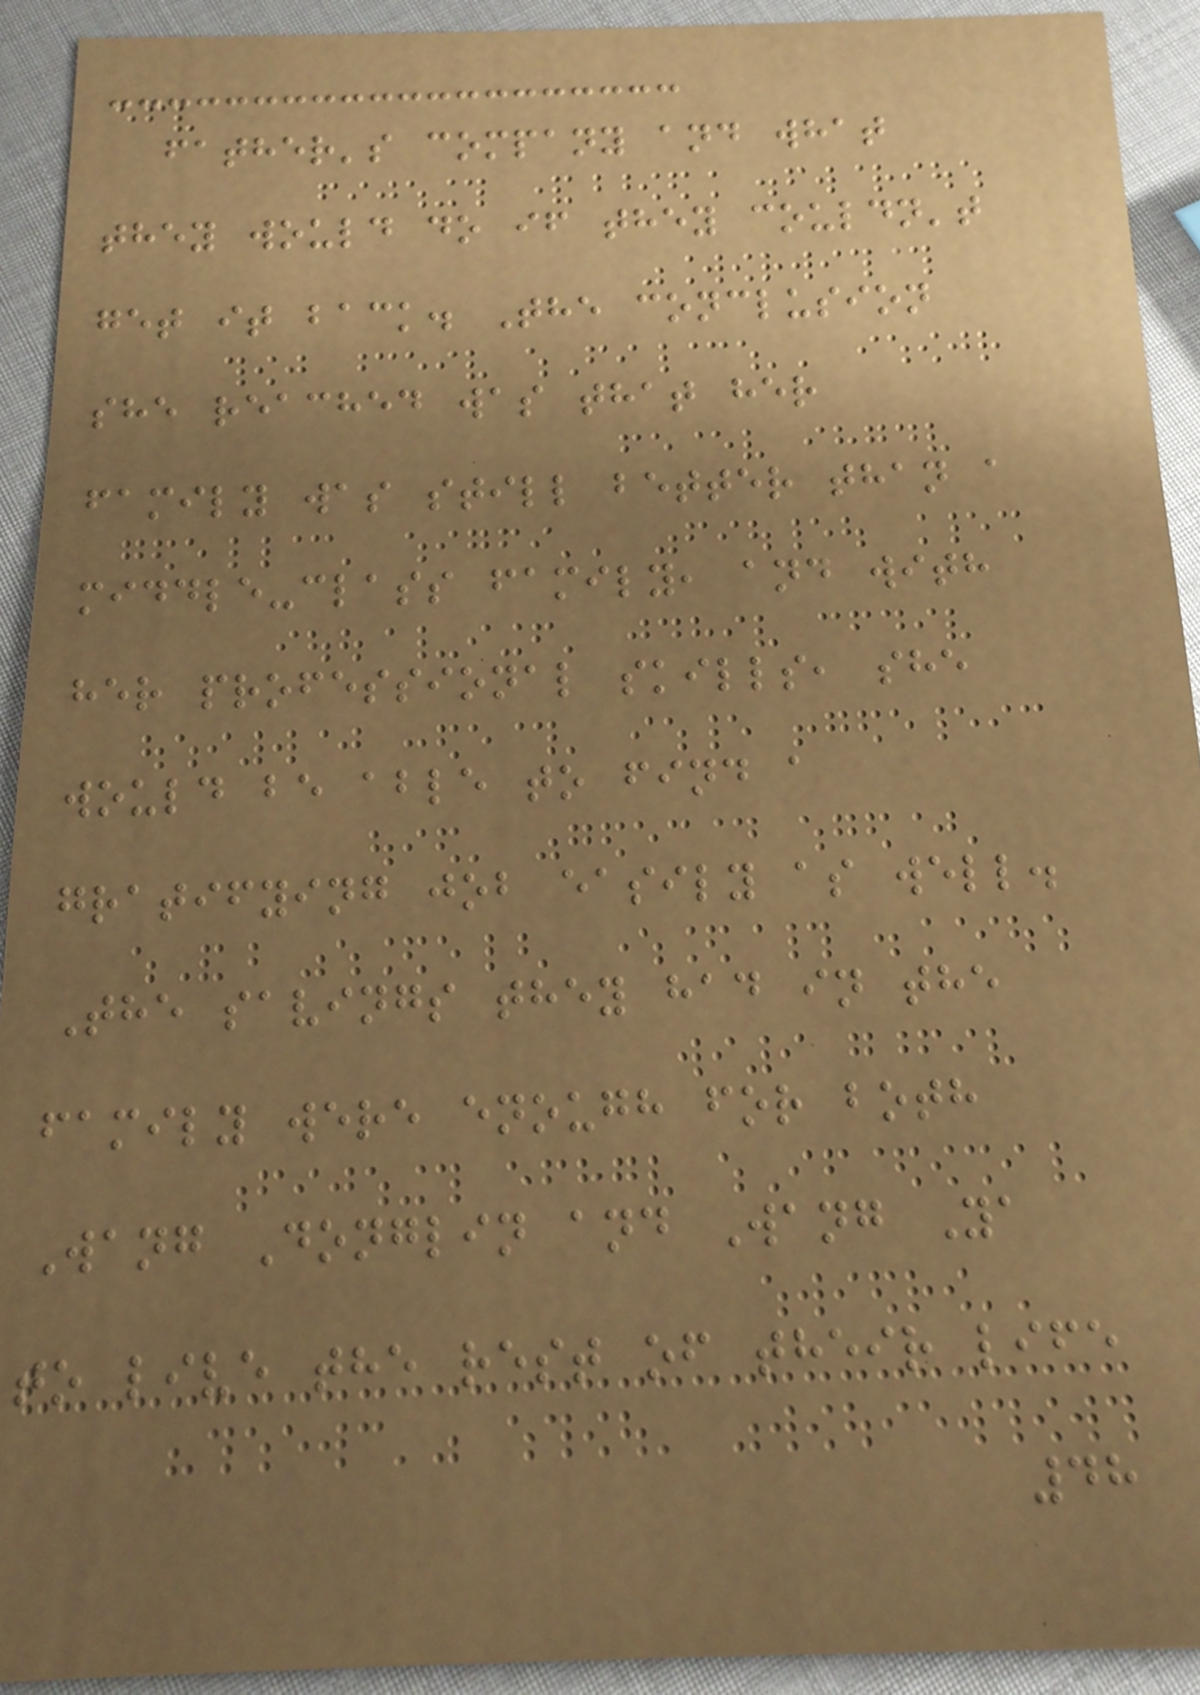father's company and what
they would do if they couldn't
get it back. The conclusion
she reached was that her
family was still better than a
middle-class family, and with
her professional skills, she
would be able to find a
gratifying job easily as well.
The savings they had in the
family were enough for both
Wang Donglin and Wang Ya
to live the rest of their life
48
